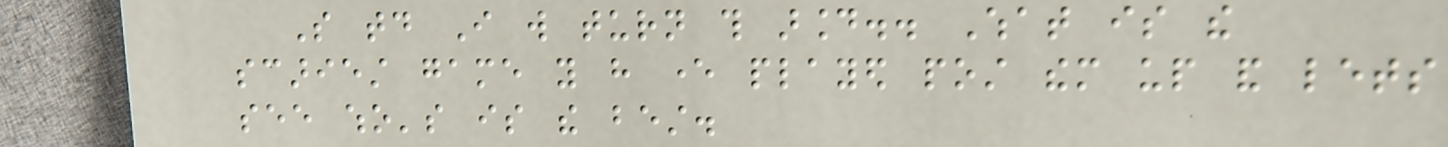So today I will turn this around.. What is the
scariest game you have ever played post them up and lets
see who's is the best.
